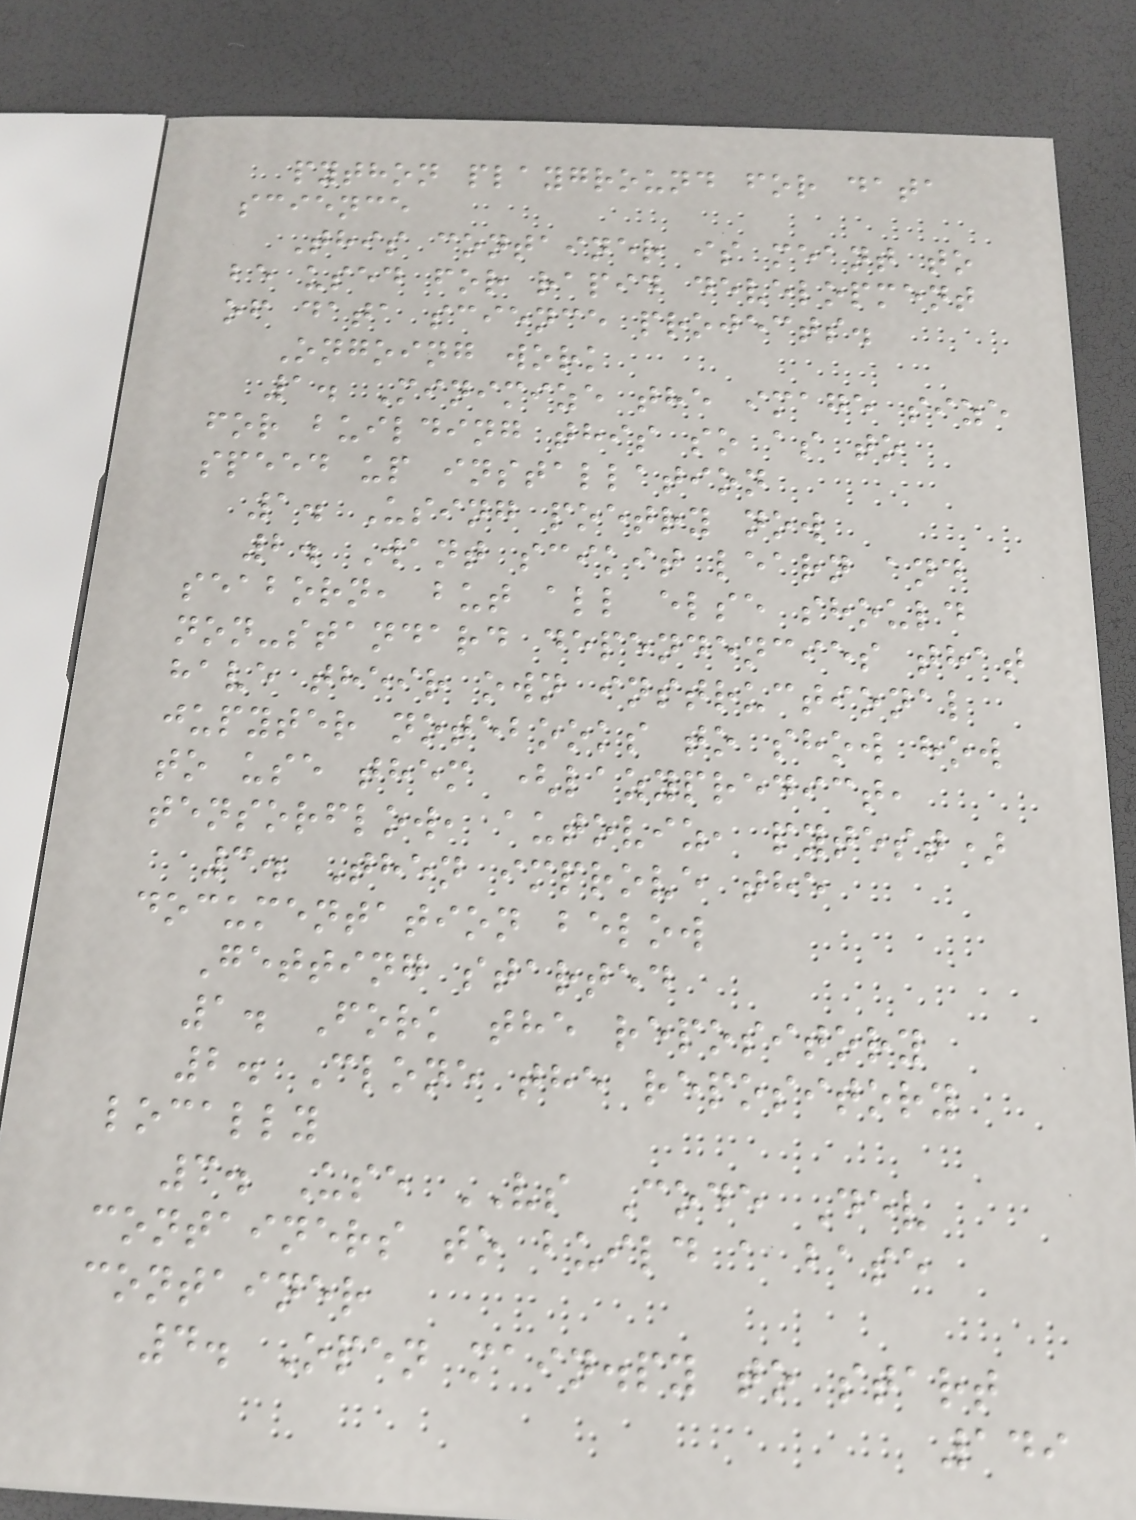python playground for data
science
This container is meant to
be used for rapid development
of data science projects.
Ongoing work
1. Minimize the image size
for building this so as to
speed up installation
1. Using poetry now
2. Want scikit learn and
seaborn, but all else should
non-standard dependencies that
have their own instructional
jupyter notebooks to show how
to use them (lazypredict,
tensorflow, autoviz, pytest)
3. Then improve the
documentation below
Getting started
1. Fork the repository
2. Clone the repository
locally
3. Use VS Code Dev
containers to build a base
container
4. Open main.py to start
149
